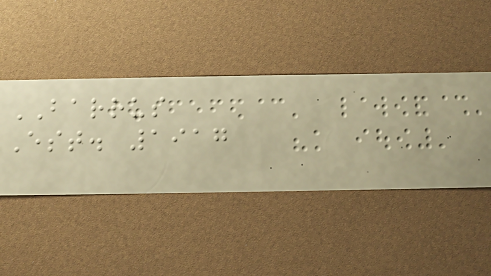BARRUS
Est. 1917
